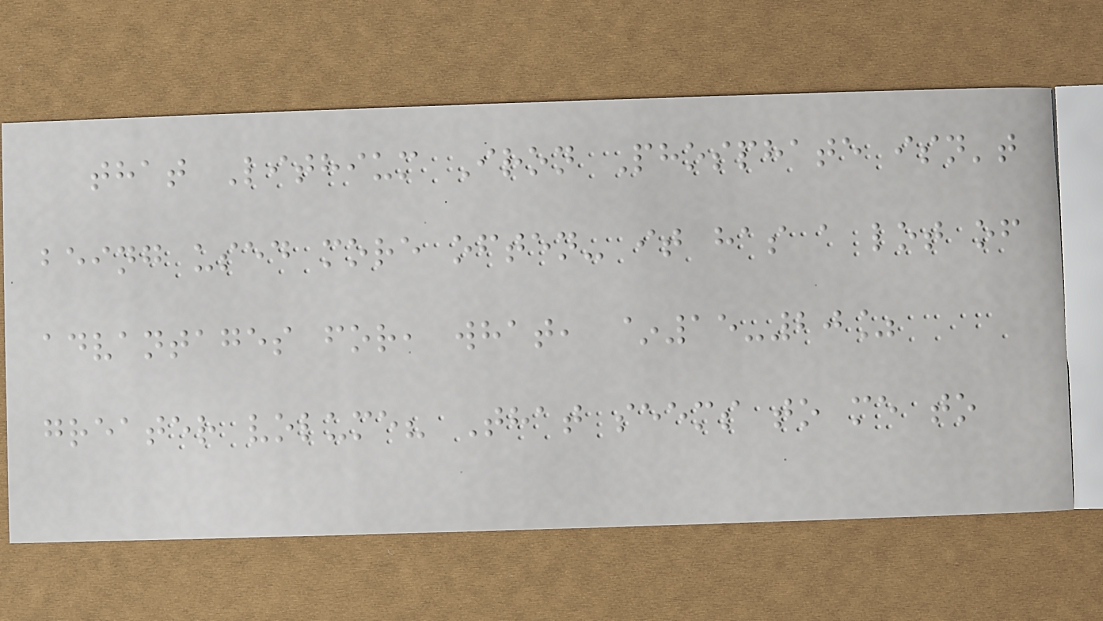that Lithium Iron Phosphate isn't
being used more often- it has a lot of
advantages for, what, ~15-20%
greater volume? That seems to me to
